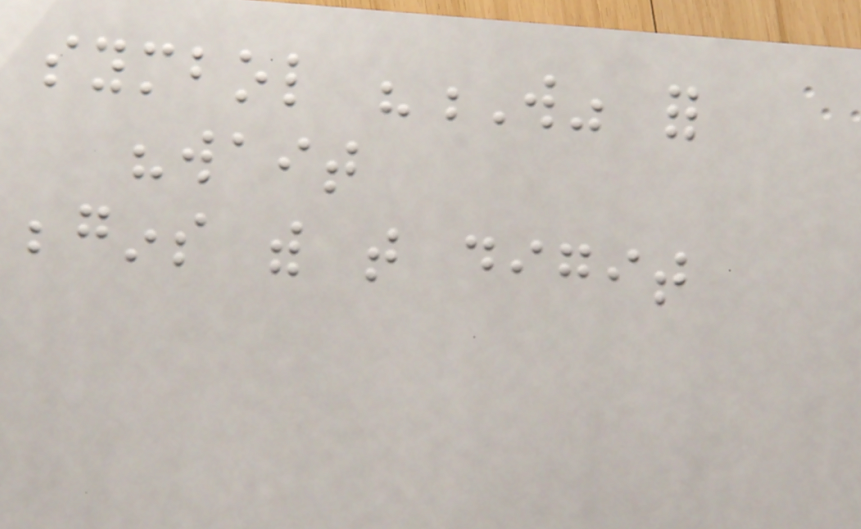symbol "W" for
"wait
begins with that digit
